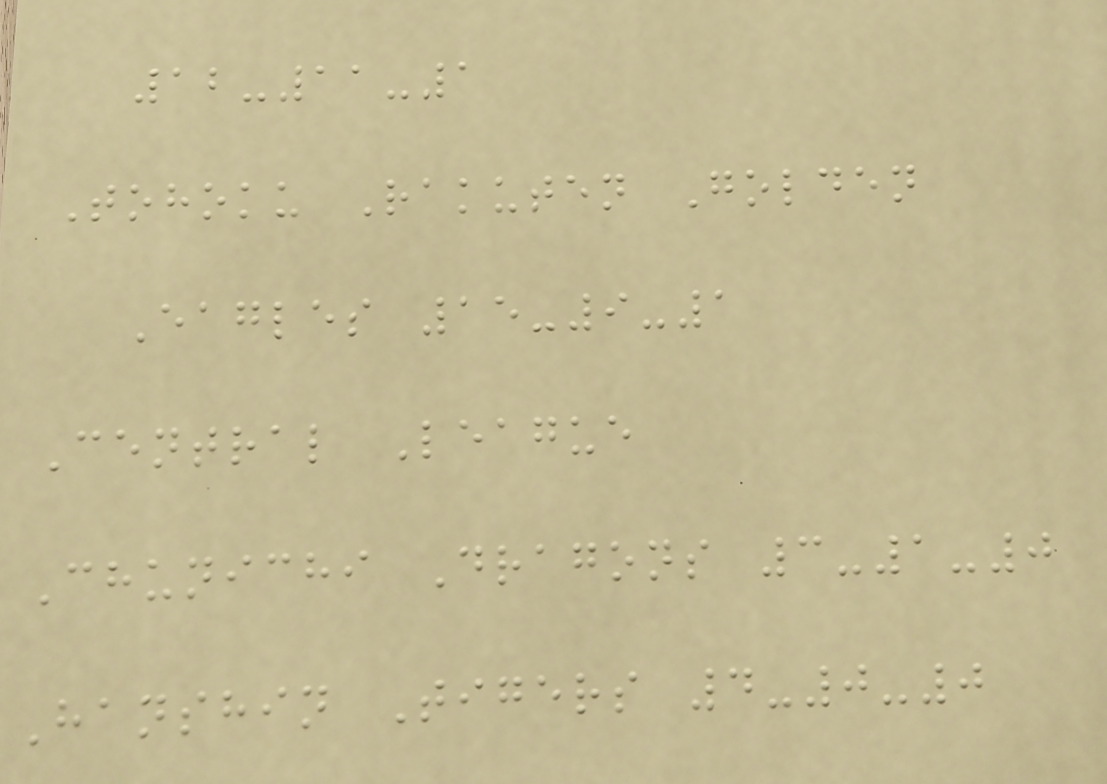12-11-1
Tohoku Rakuten Golden
Eagles 15-9-1
Central League
Chunichi Dragons 3-1-0
Hanshin Tigers 4-0-0
